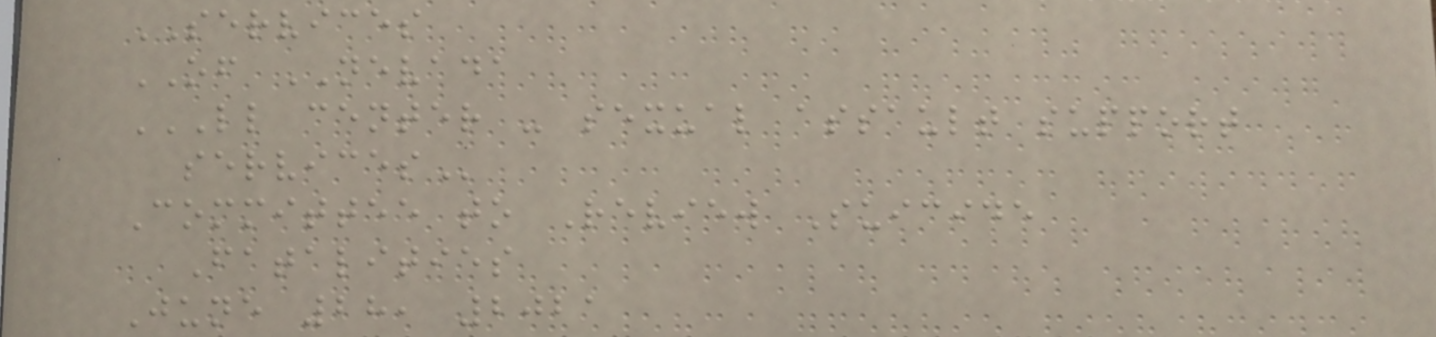SERVICES
OF NEVADA
LL CENTER - SEXUAL ASSAULT SUPPORT
SERVICES
Committee to Review Suicide
Fatalities
June 28, 2021
